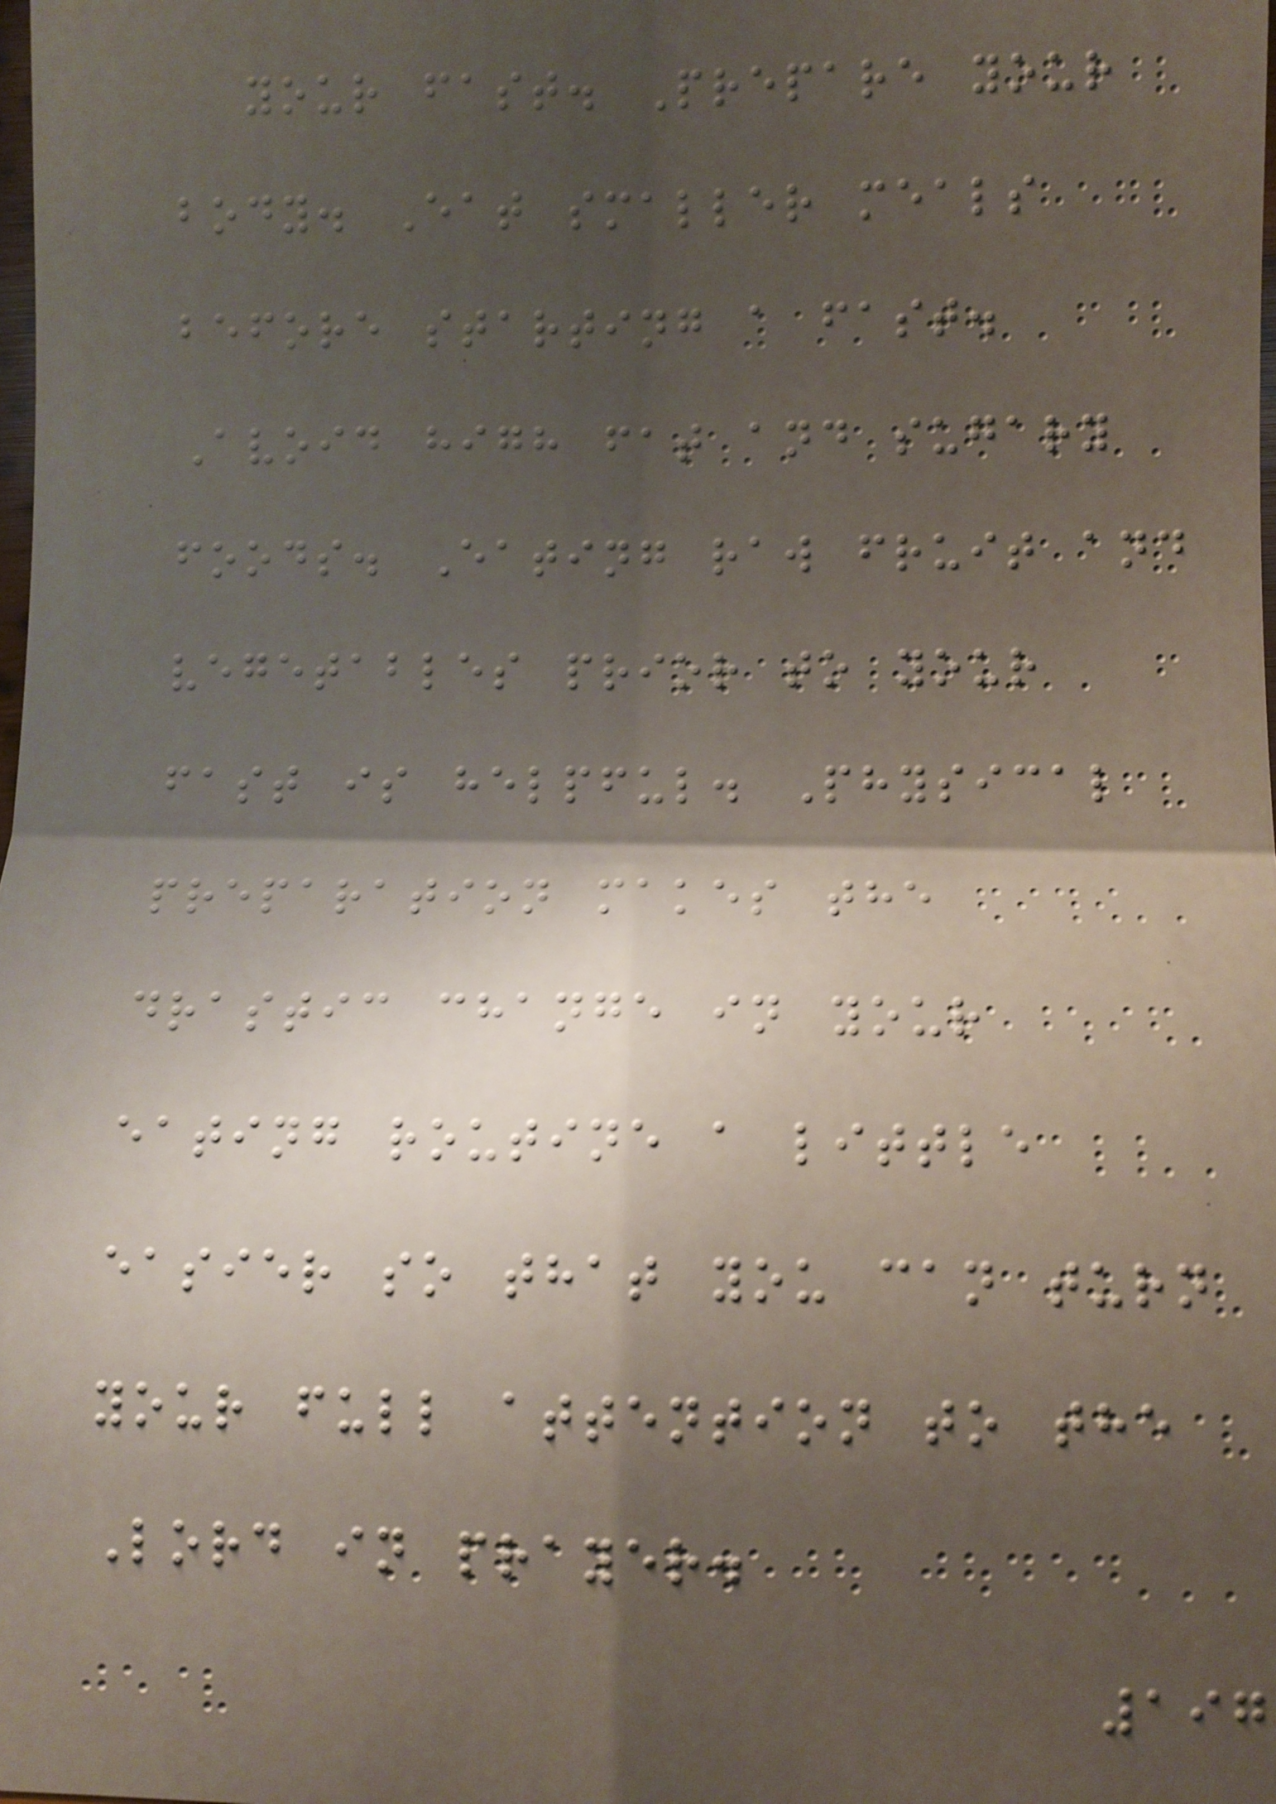your fast. Prepare your
body. Eat smaller meals
before starting a fast.
Avoid high fat and sugary
foods. Eating raw fruit and
vegetables prior to your
fast is helpful. Physical
preparation makes the
drastic change in your
eating routine a little
easier so that you can turn
your full attention to the
Lord in prayer.
197
